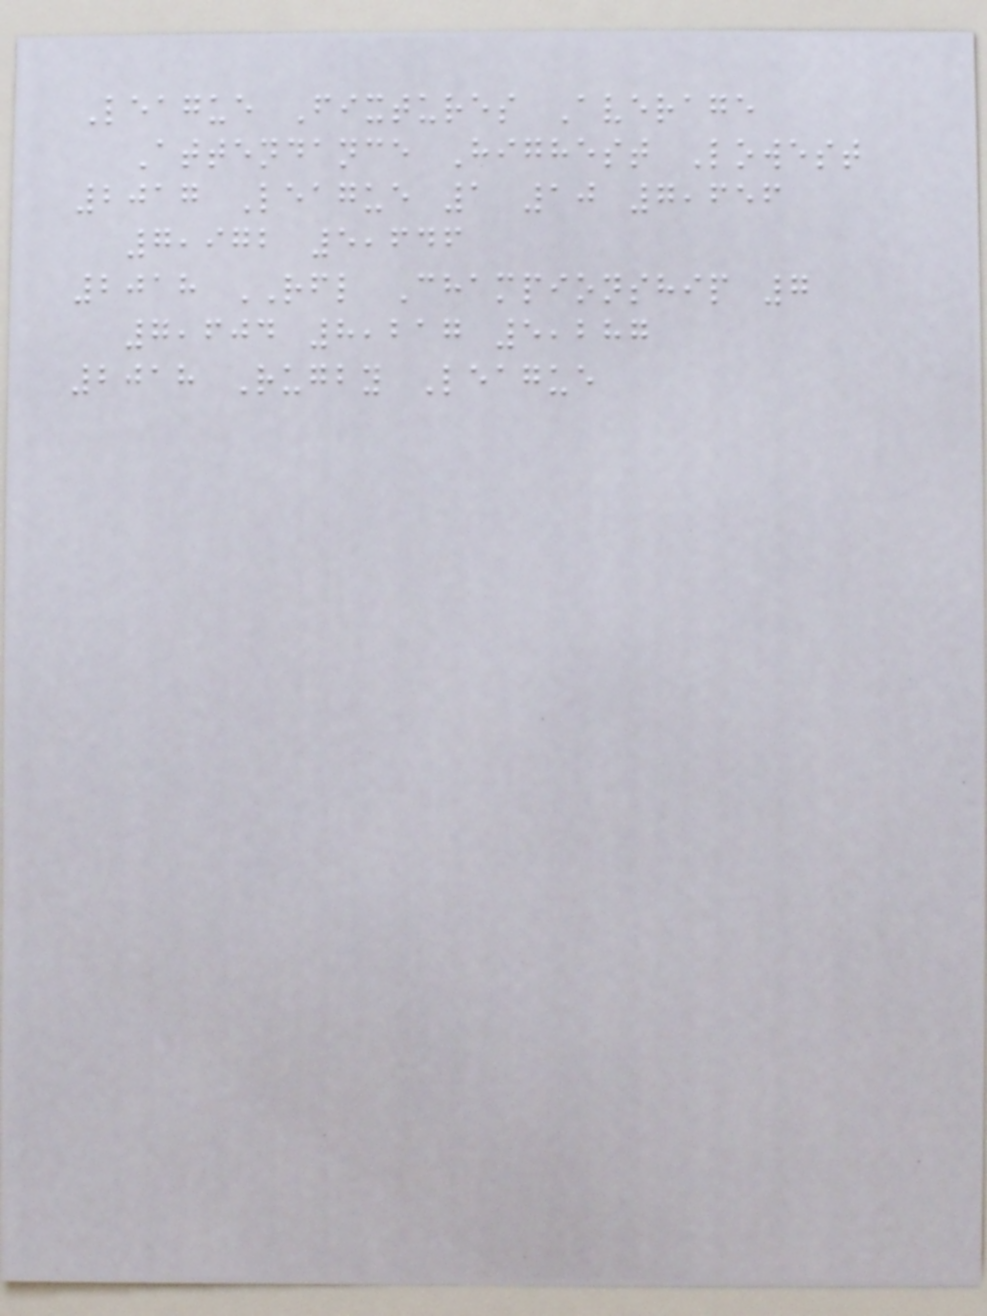League Fixtures Average
Attendance Highest Lowest
2017 League 1 10 7,656
7,972 5,646
2018 RFL Championship 7
7,604 8,217 5,287
2018 Rugby League
